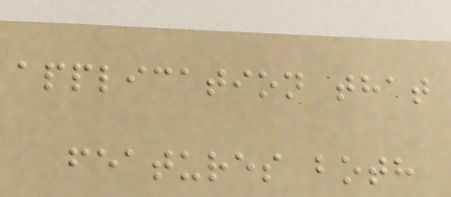application that
features both
